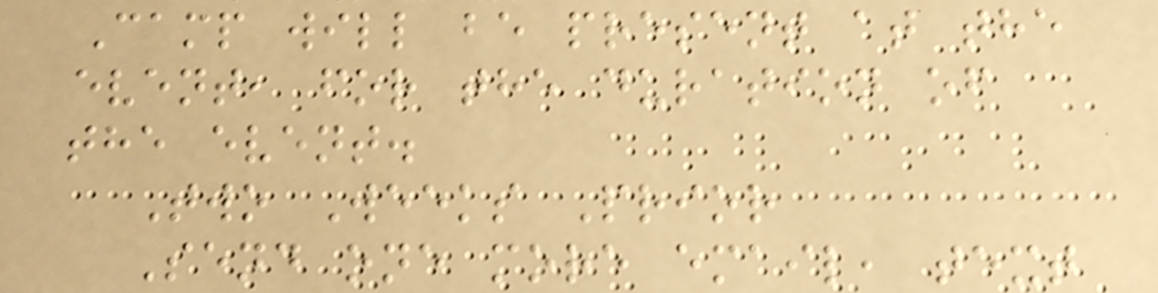Camp will be present at the
event, for the duration of
the event.
Two Weeks Prior
Send one more email, text
